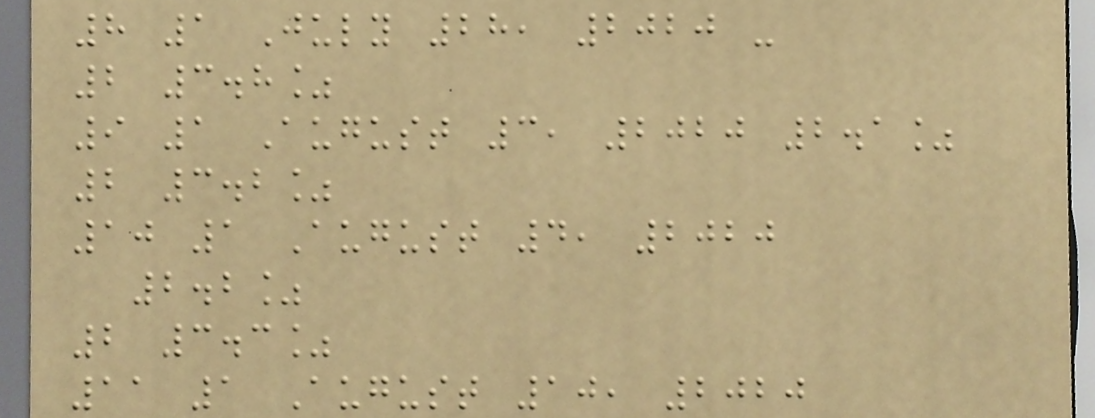8 1 July 28, 2020 -
2 3.8%
9 1 August 3, 2020 2.1%
2 3.2%
10 1 August 4, 2020
2.2%
2 3.3%
11 1 August 10, 2020
